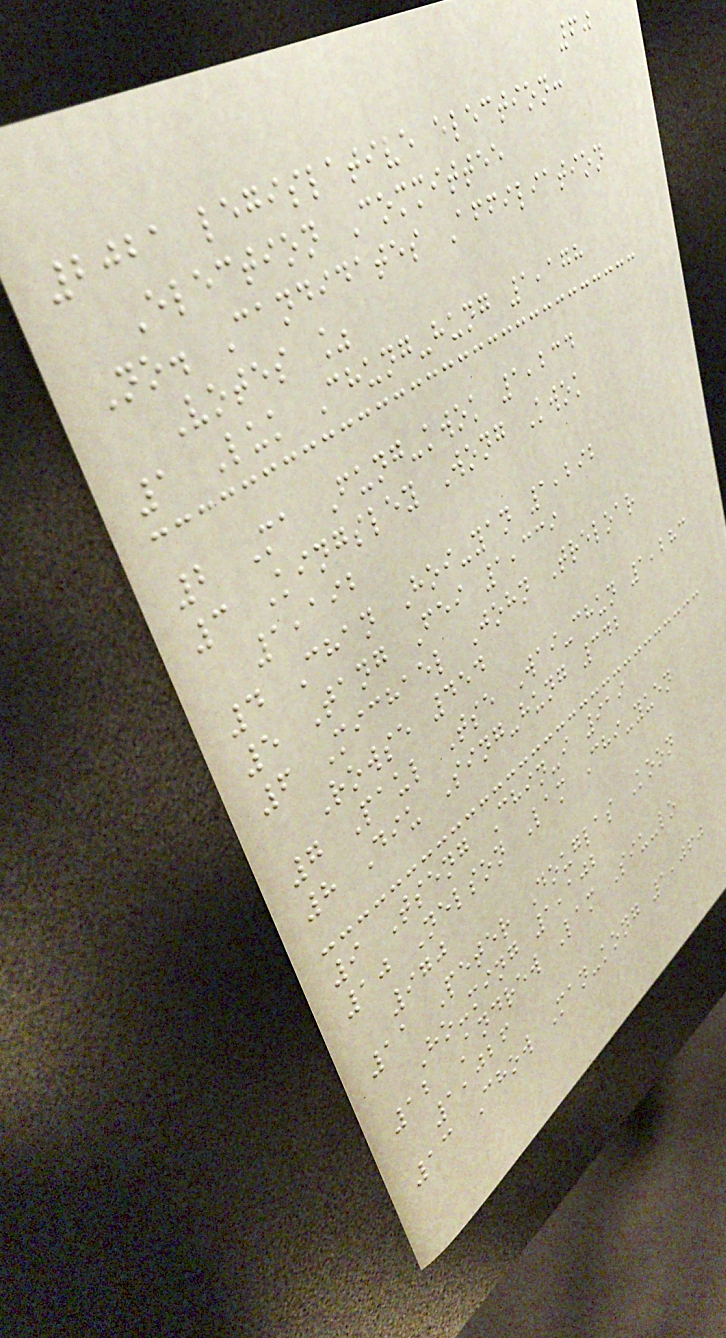60
2021 legislative election:
Election Committee
No. Candidates Affiliation
Votes %
1 Luk Chung-hung 1,178
2 Ma Fung-kwok 1,234
3 Kingsley Wong Kwok
1,192
4 Chan Hoi-yan 1,292
5 Tang Fei 1,339
6 Michael John Treloar
Rowse 454
7 Paul Tse Wai-chun 1,283
8 Diu Sing-hung 342
9 Tseng Chin-i 919
10 Nelson Lam Chi-yuen
970
11 Peter Douglas Koon
Ho-ming 1,102
12 Andrew Lam Siu-lo
1,026
13 Chow Man-kong 1,060
